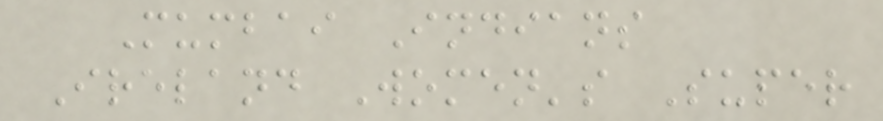Mumbai Indians
Ireland Women's Super
